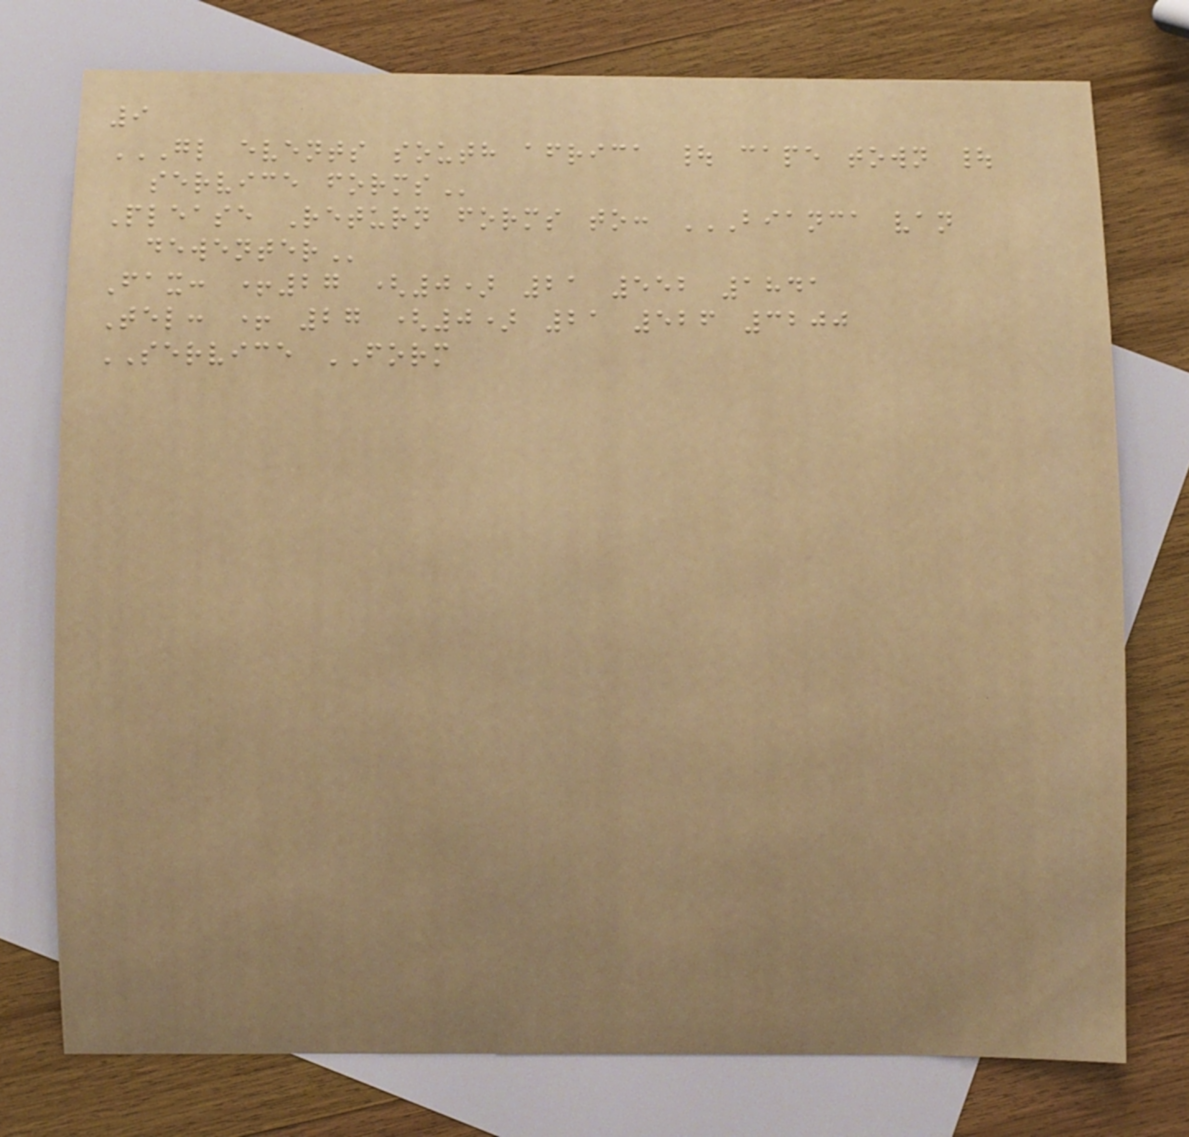9
GL EVENTS SOUTH AFRICA | CAPE TOWN |
SERVICE FORMS
Please Return forms to: BIANCA VAN
DEWENTER
Fax: +27 (0) 21 552 1841
Tel: + 27 (0) 21 526 3200
SERVICE FORM
